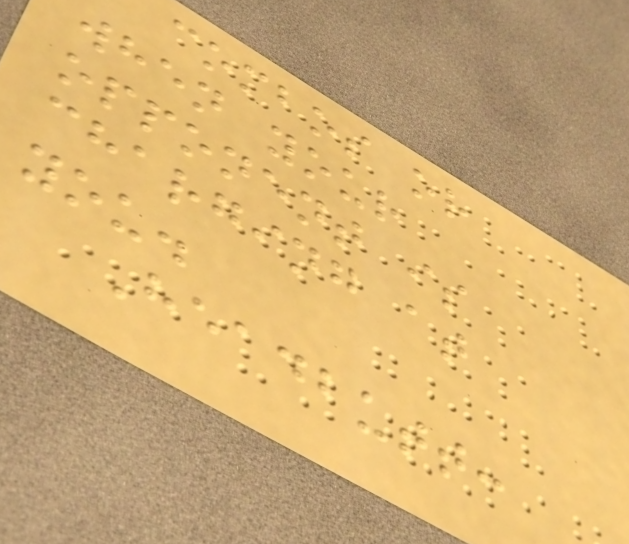combos or
when your
opponent is
charging at
you.
Headbutt:
